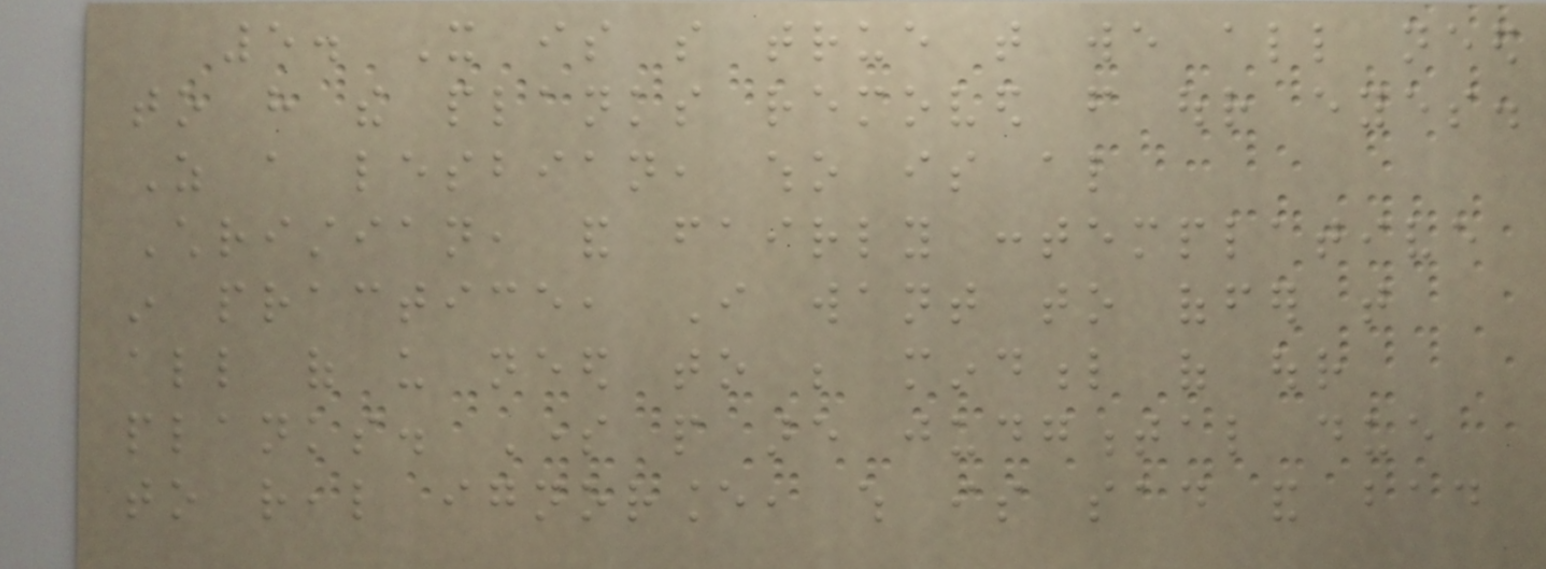5. It is so true that we all need
to have the planks removed from our eyes.
As a lesbian, who is also
Christian, and fairly contemplative
in practice, I want to offer that
all of us need to be mindful of our
planks. Some people are judgmental due
to real ignorance, which is sad and bad
